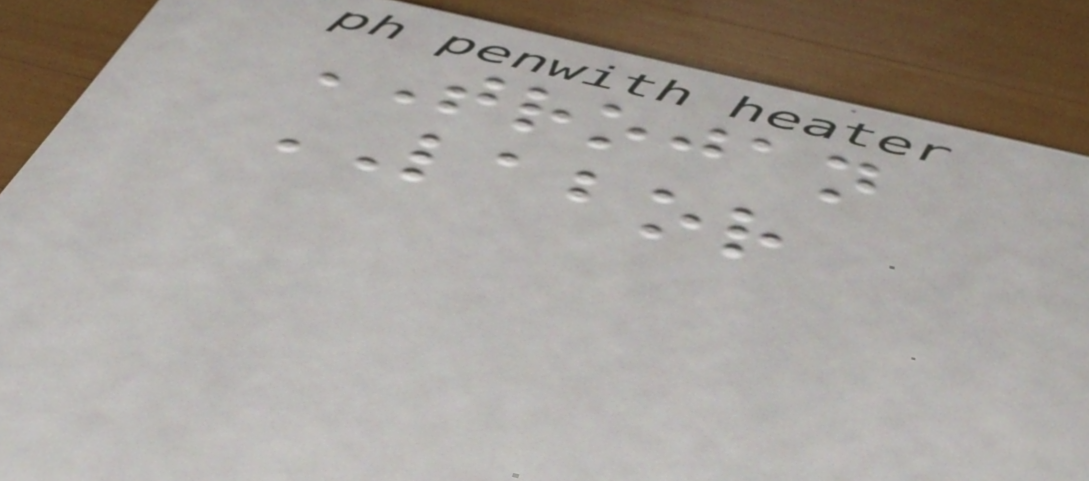TROJAN
LABOR
